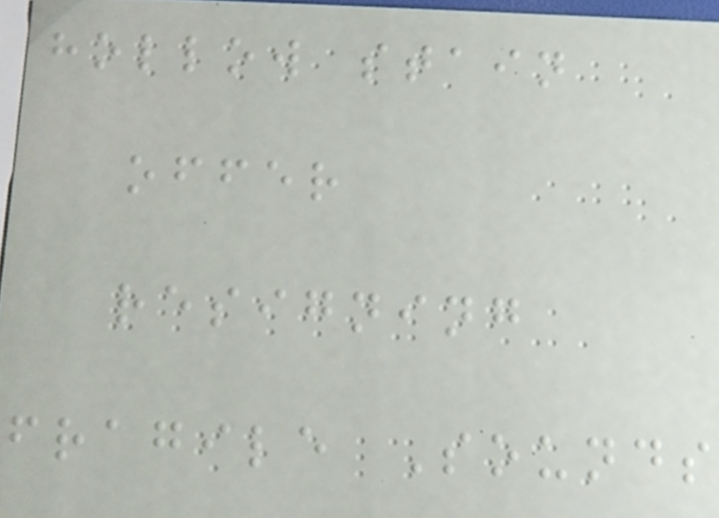hollow stain
offer
resigning
fragile Sounds
